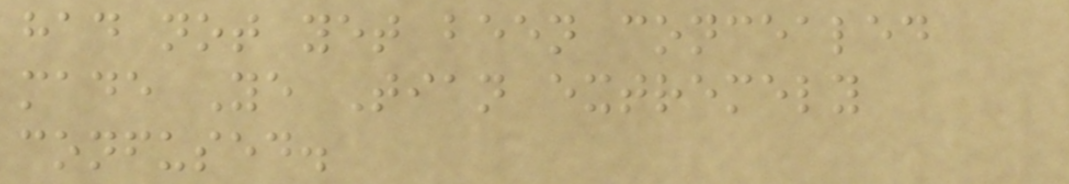had not yet been concealed
made Ye Tian extremely
confused.
